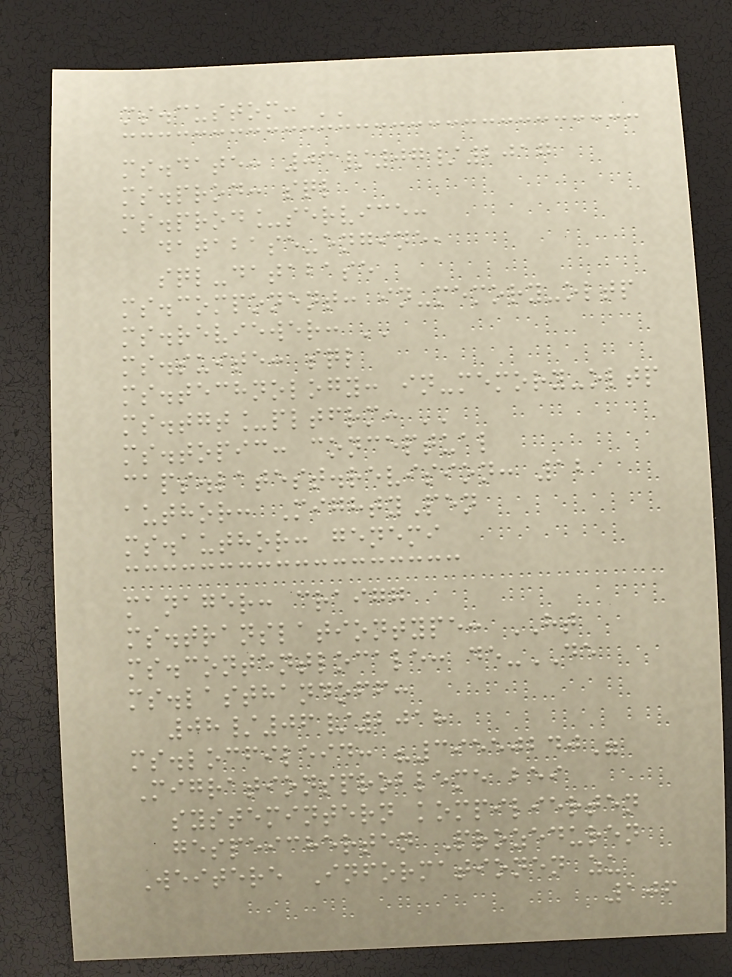ms.custom: ''
ms.date: 03/07/2017
ms.prod: sql
ms.prod_service:
database-engine,
sql-database
ms.component: in-memory-oltp
ms.reviewer: ''
ms.suite: sql
ms.technology: in-memory-oltp
ms.tgt_pltfrm: ''
ms.topic: conceptual
caps.latest.revision: 12
author: MightyPen
ms.author: genemi
manager: craigg
ms.translationtype: HT
ms.contentlocale: de-DE
ms.lasthandoff:
08/06/2018
ms.locfileid: "39550240"
Migrationsprobleme bei
systemintern kompilierten
gespeicherten Prozeduren
Weitere Informationen zu
106
